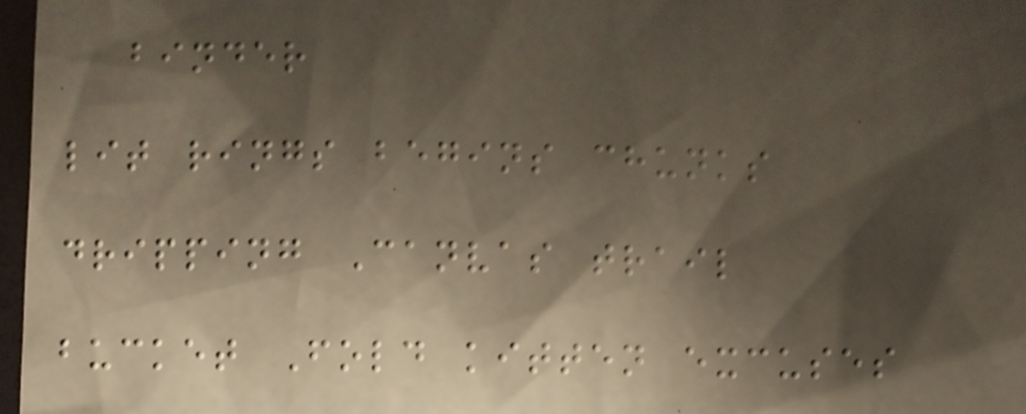binder
lit rings begins chunks
dripping Canvas trail
bucket Fold kitten excuses
